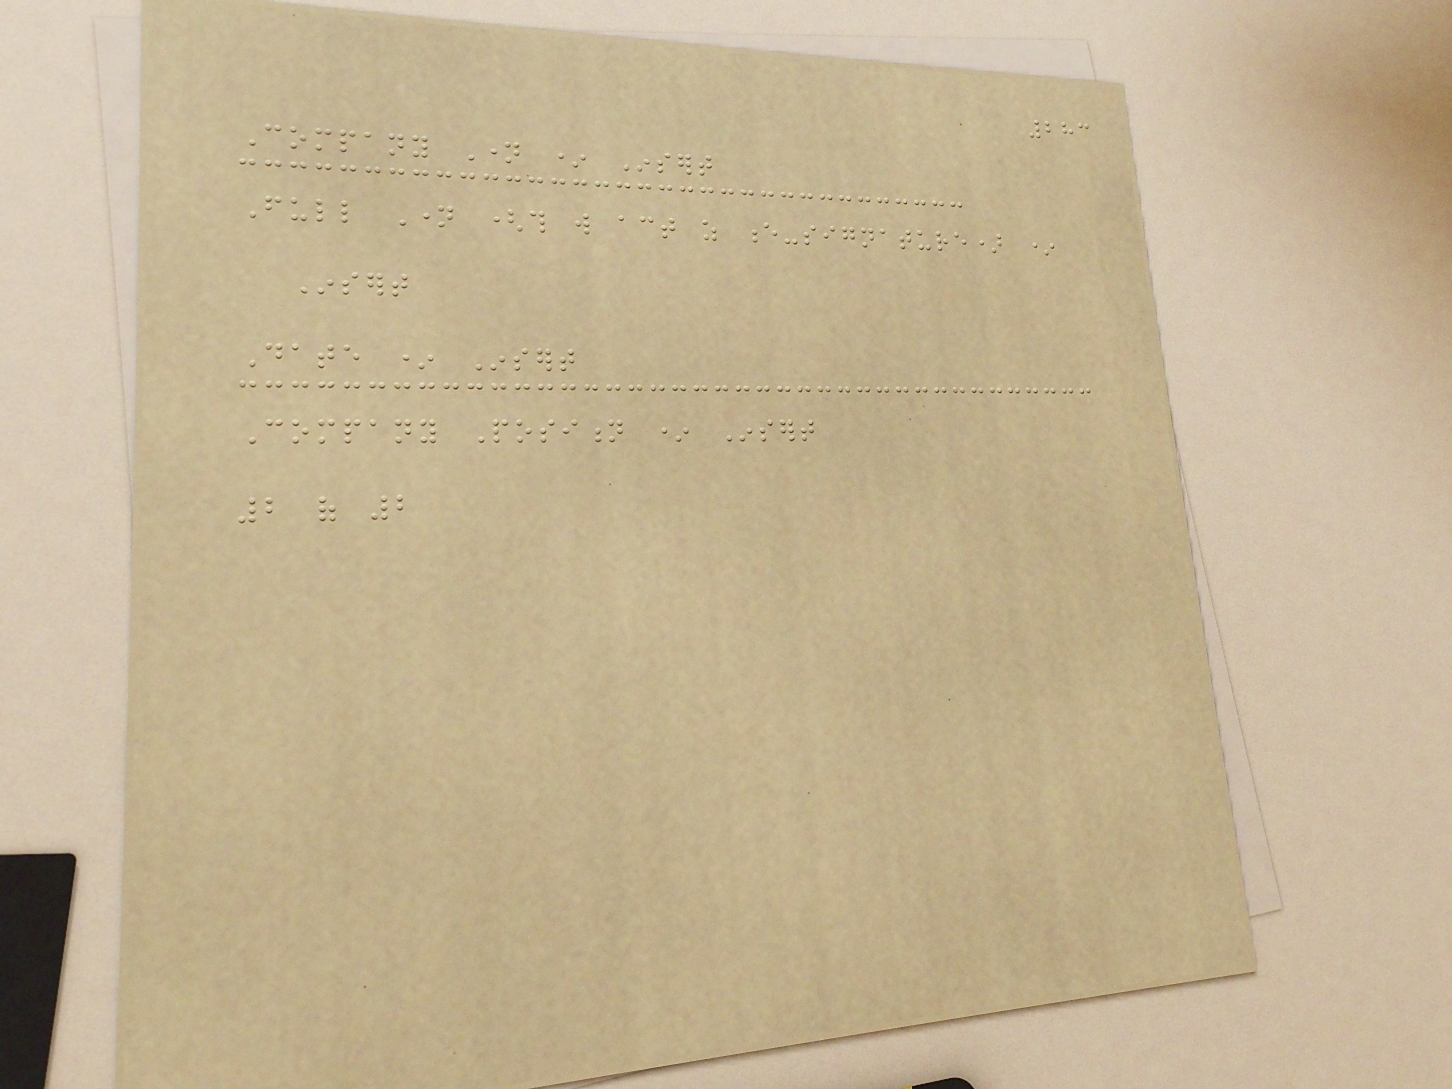283
Company Name * Insert
Full Name (this will act as e-signature) *
Insert
Date * Insert
Company Position * Insert
2 of 2
